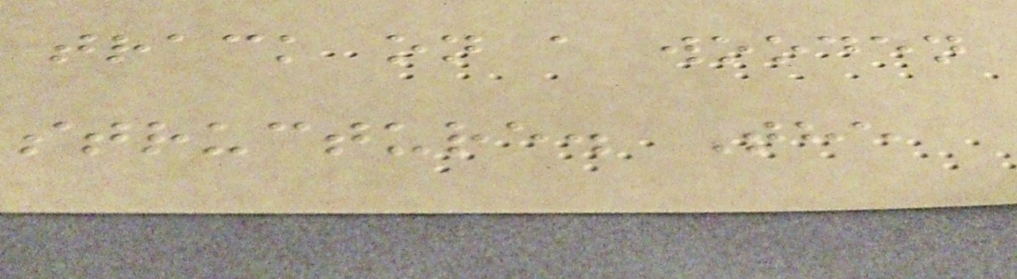track on a wooden
structure. The
